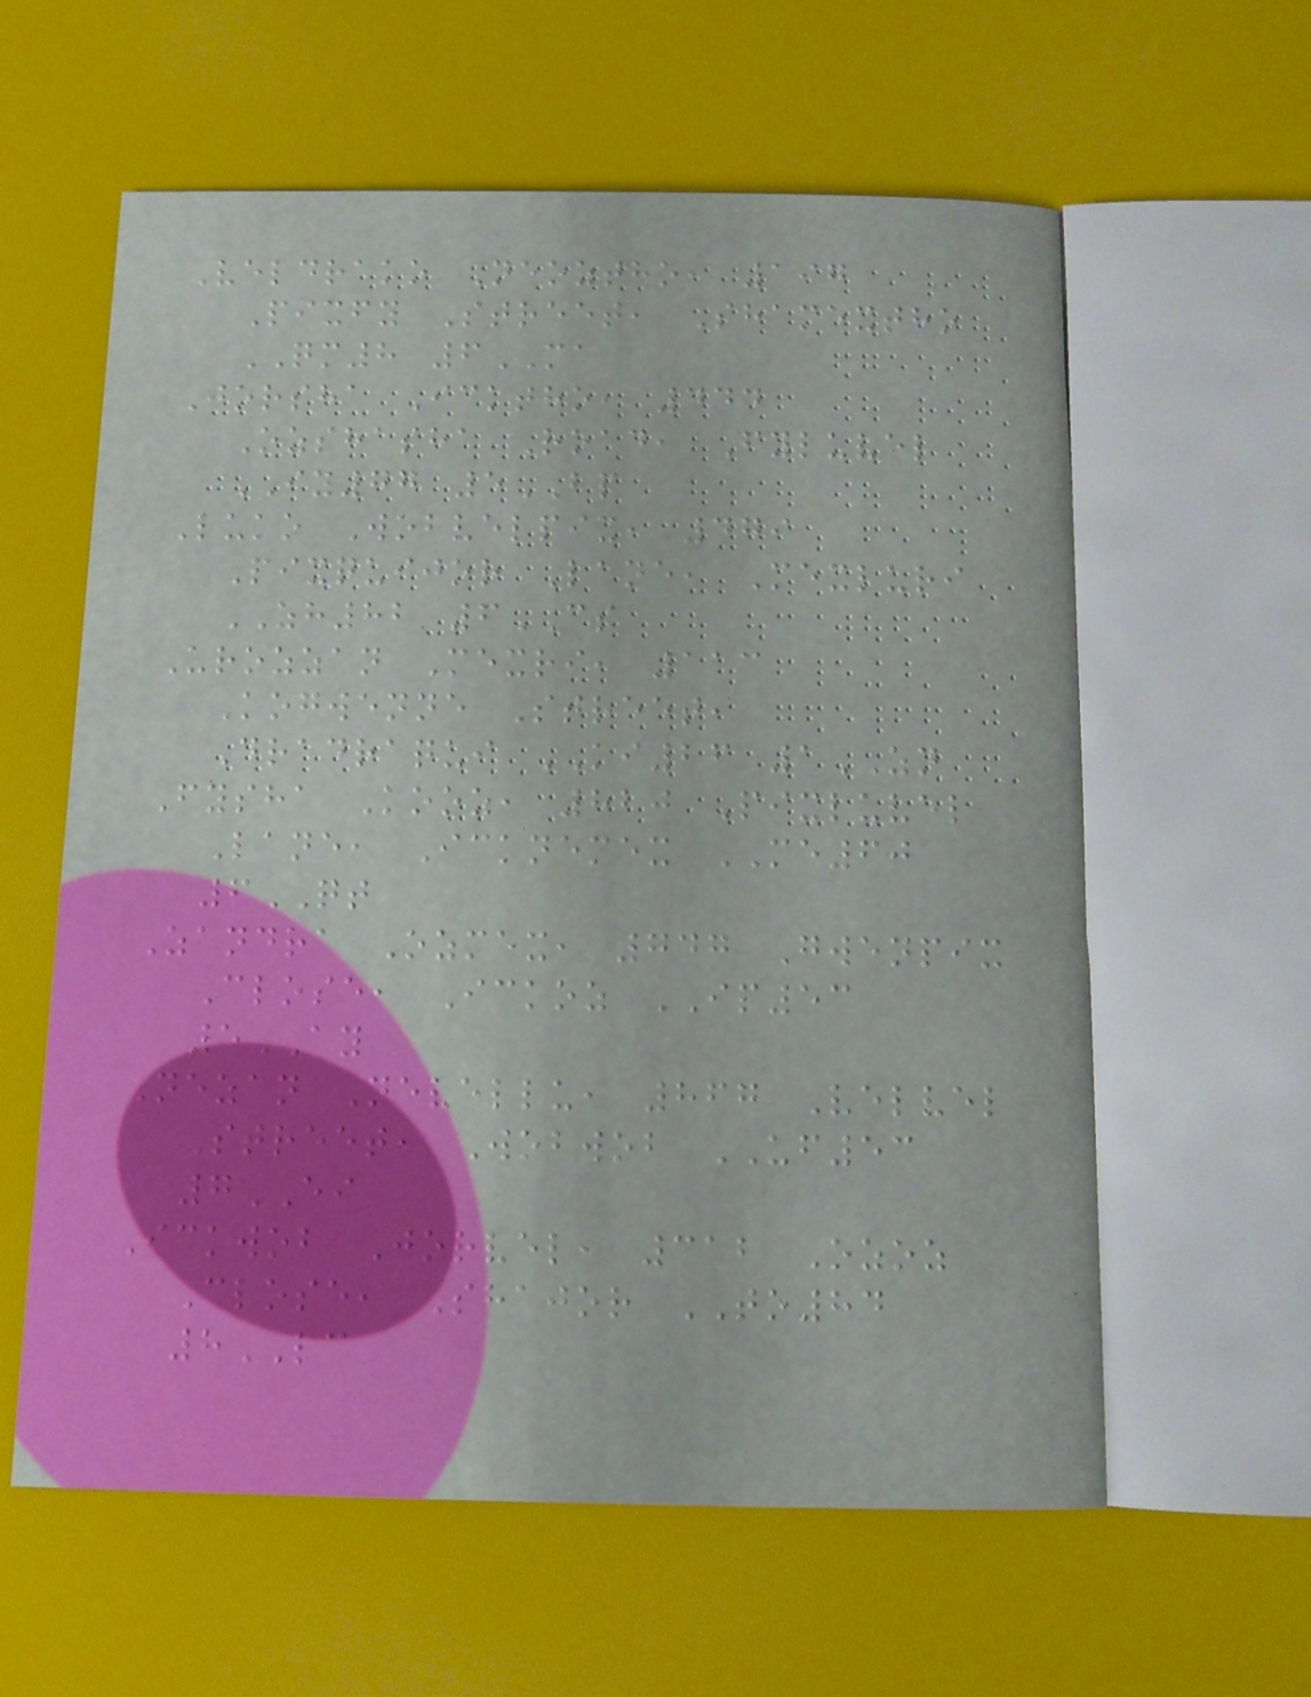Veldrako Neoztho, 197
Pixfy Street, Shamextho
QM8 6MA
Jorsha Icktho, 444
Ozshasha Road, Fyluvel
IY77 5BP
Luko Wobvelpix, 479
Pixquijor Lane, Mexluri
ZH82 6CS
Urozzan Mexri, 113
Kogwenne Street,
Dradraqui KI26 1ZN
Fysha Kooz, 820 Pixluvel
Lane, Icknemex ME60
6QT
Zandra Ozmex, 747 Gwenpix
Close, Ickoz IP53
5AY
Nezan Nevellu, 867 Velvel
Street, Wobwob UF53
7EI
Ickwob Jorvel, 312 Ozoz
Close, Shajor TO84
8LC
